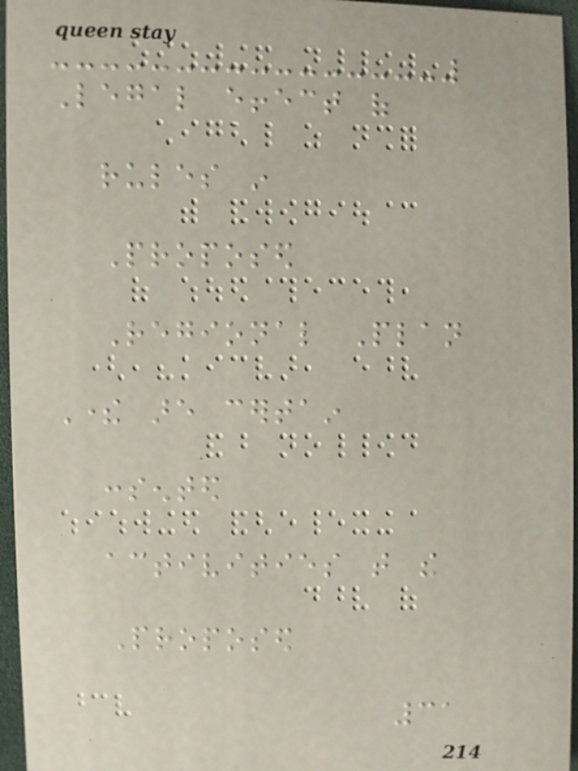Legal effect of
rules in
Proposed
Regional Plan
There are certain
consented
activities that the
Proposed
31
